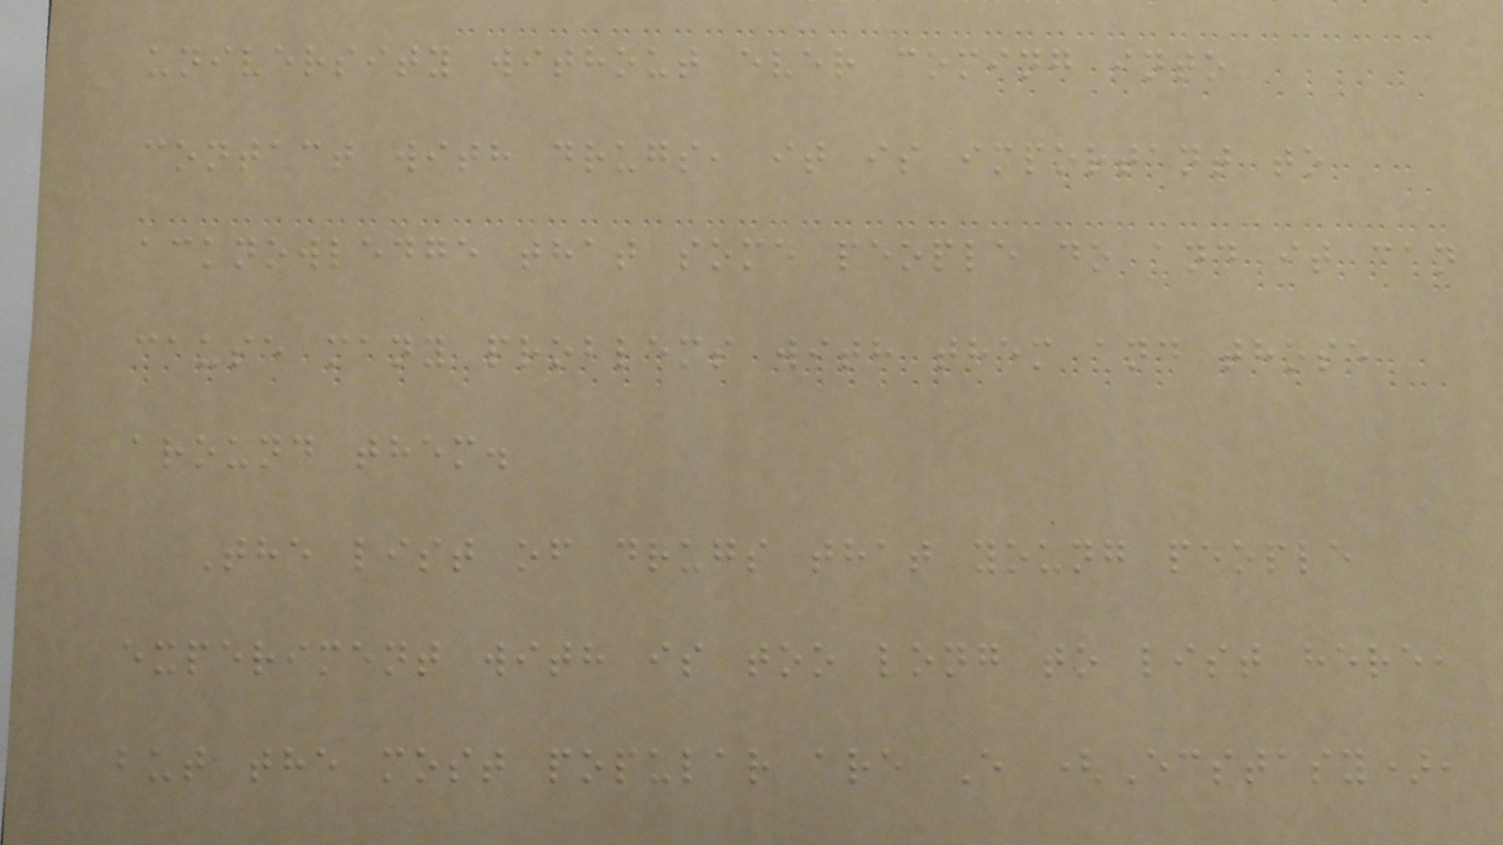university without ever coming into
contact with drugs, it is important to
acknowledge that some people do and it can
cause many problems with them and those
around them.
The list of drugs that young people
experiment with is too long to list here,
but the most popular are E (Ecstasy),
